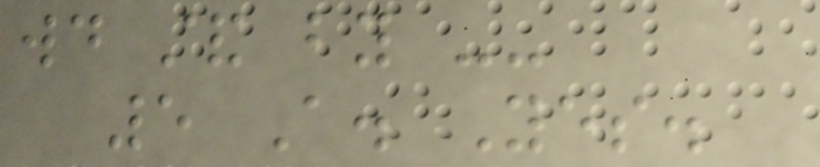would stand by --
5 A. Yes.
